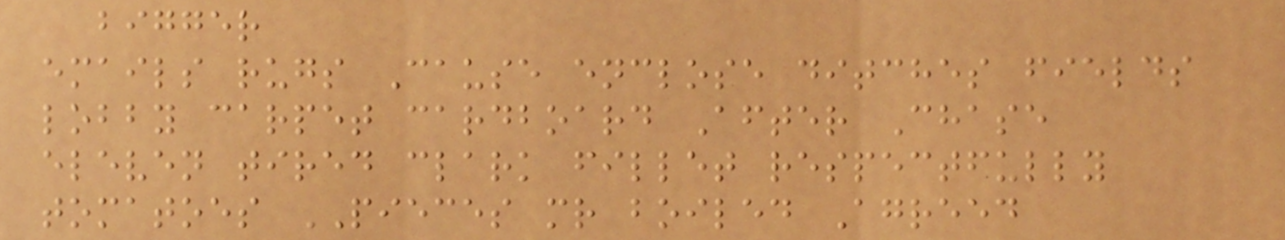bigger
emails rugs Cause enclose ditches fields
lobby carpet cardboard After Chase
eleven tired clark fillet respectfully
tomatoes PIECES mr boiled Agreed
